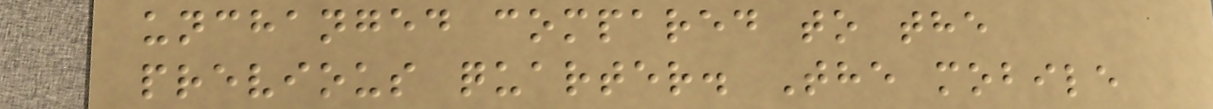unchanged compared to the
previous quarter. The mobile
